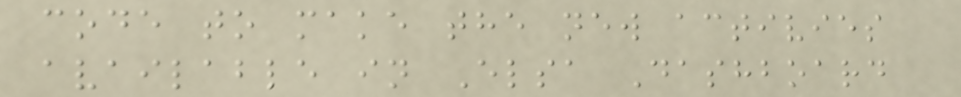code to make the new activies
available in Elsa Dashboard
